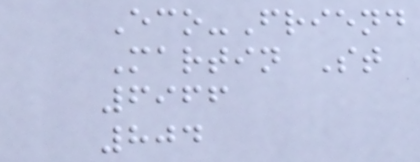Eco-Friend
Martin St
6966
804
